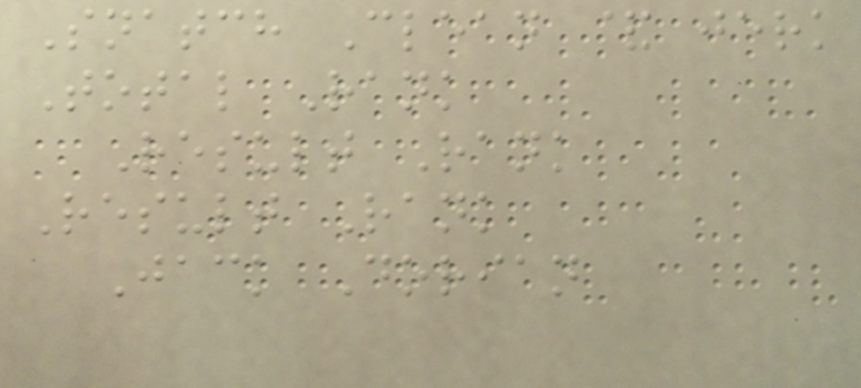Snatch Clean & jerk
Total Rank
Result Rank
Result Rank
Jack Dorian
